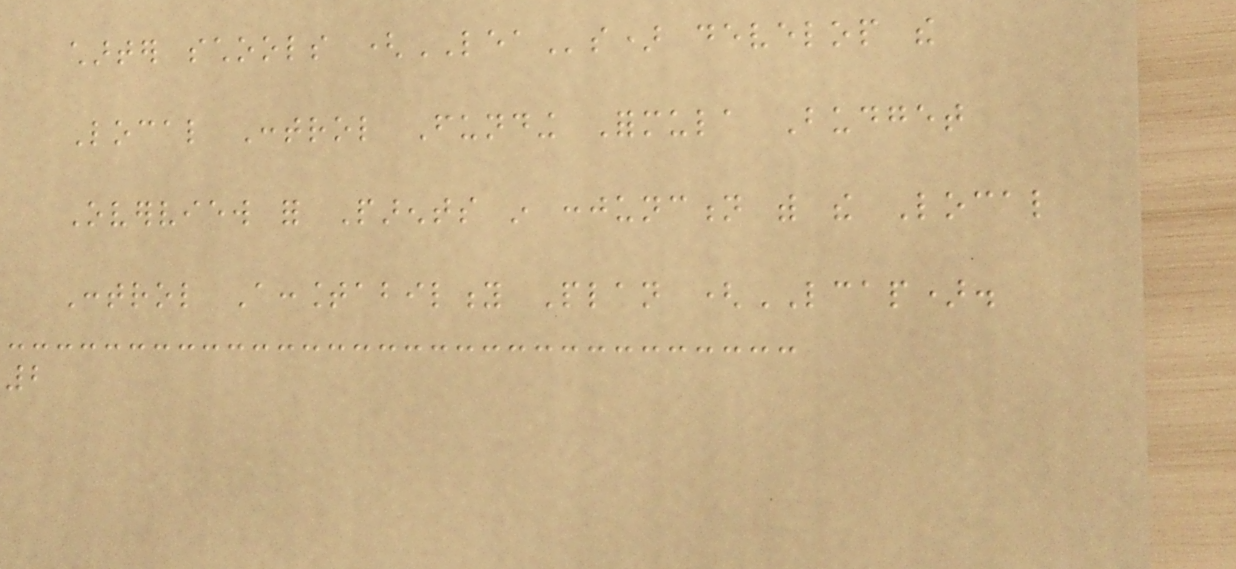charter schools (LEAs) develop the
Local Control Funding Formula Budget
Overview for Parents in conjunction with the Local
Control Accountability Plan (LCAP).
2
